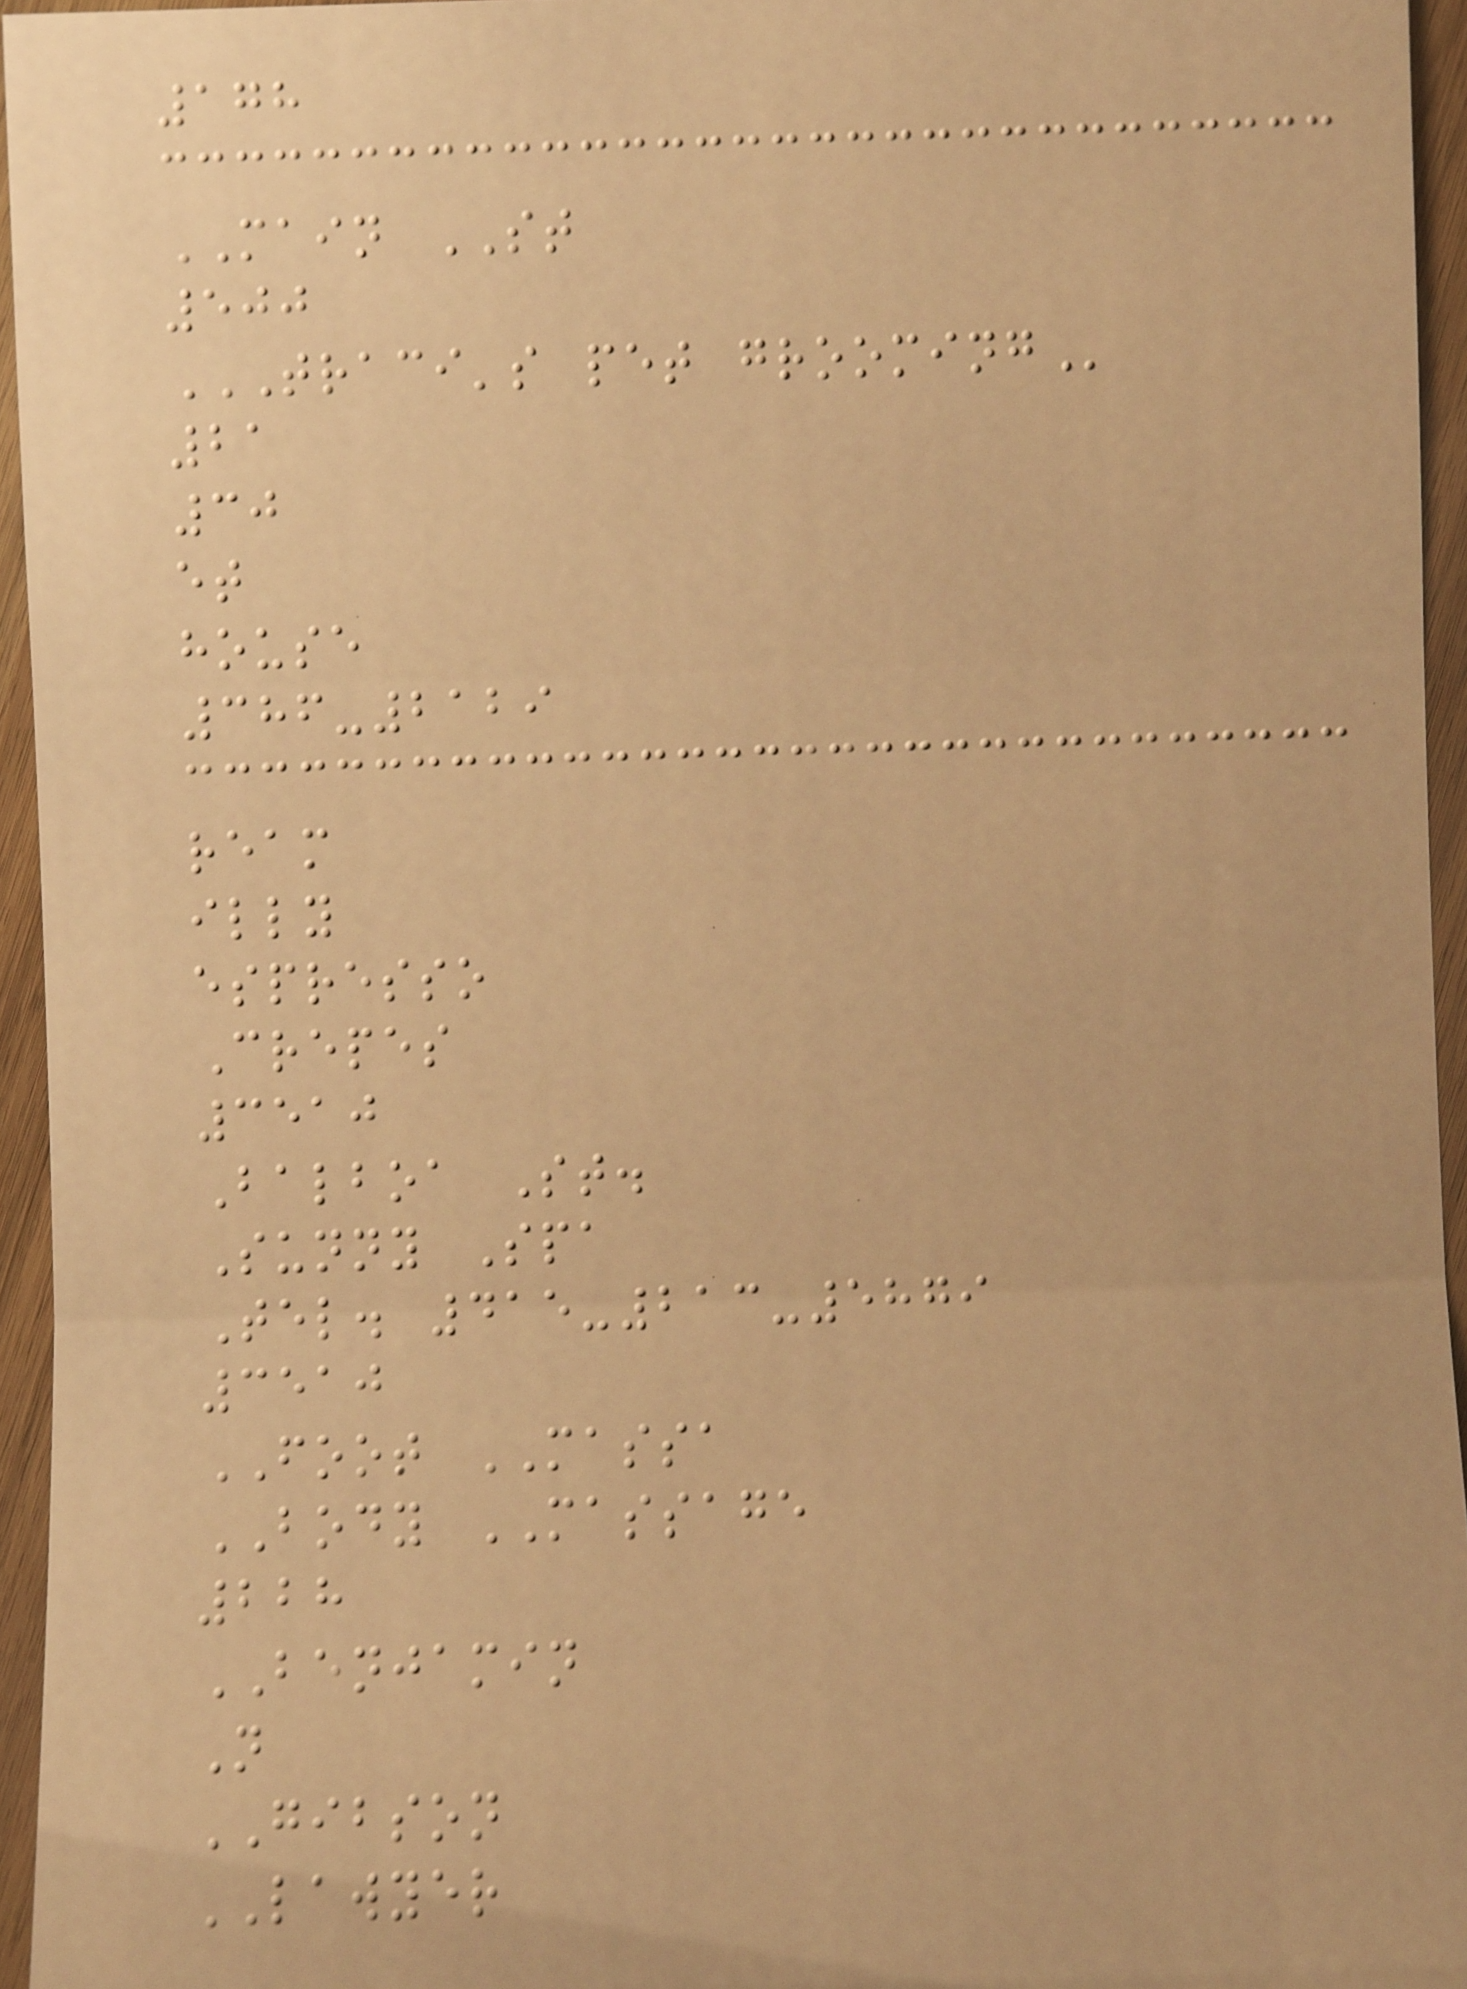178
MAIN ST
500
TRACI'S PET GROOMING
21
30
et
house
386-2129
ream
illy
espresso
Crepes
3510
Balboa St.
Sunny Spa
Tel. 415-213-5879
3510
FOOT MASSA
BODY MASSAGE
228
BENJAMIN
N
GIBSON
LAWYER
